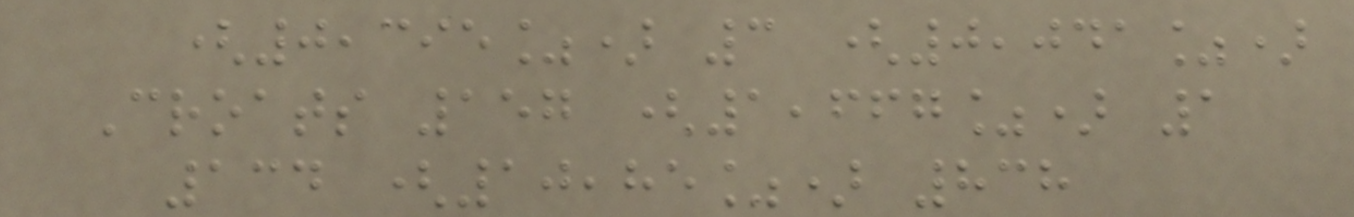(0,395%) 3 (0,041%)
Croats 157 (1,667%) 1
134 (10,85%) 838
